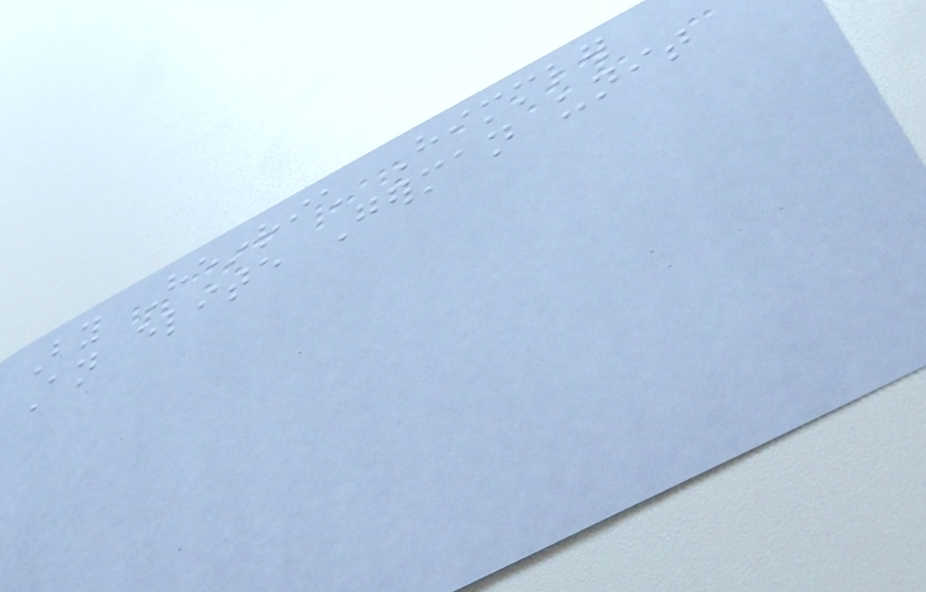By Heinrich Himmler
An elite German unit
